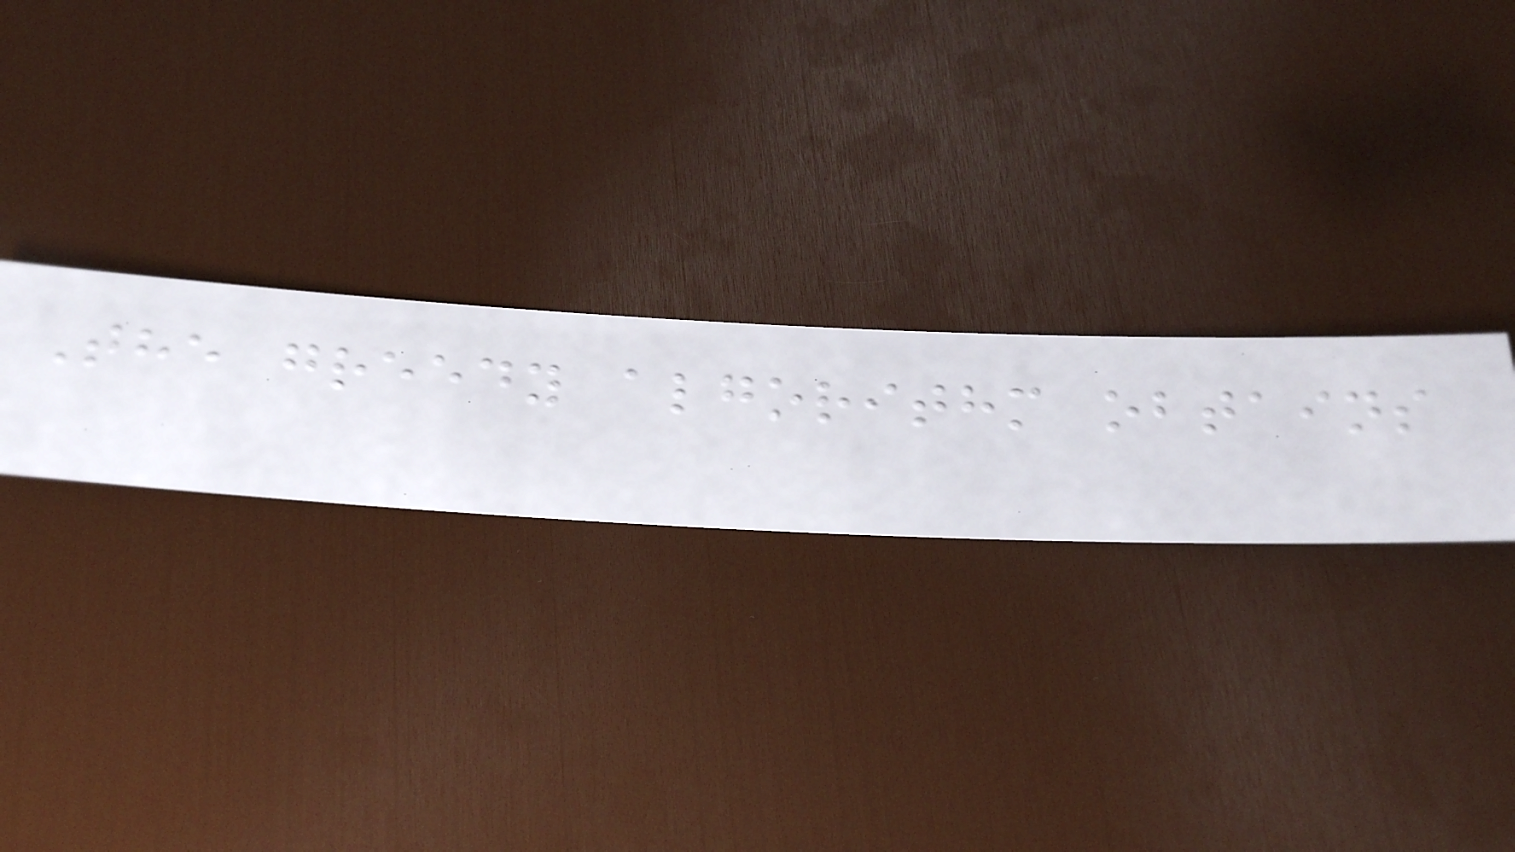The greedy algorithm obtains
